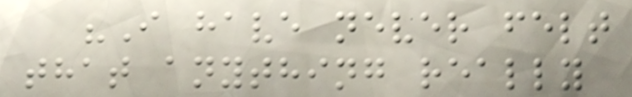"I have never felt
that anything really
